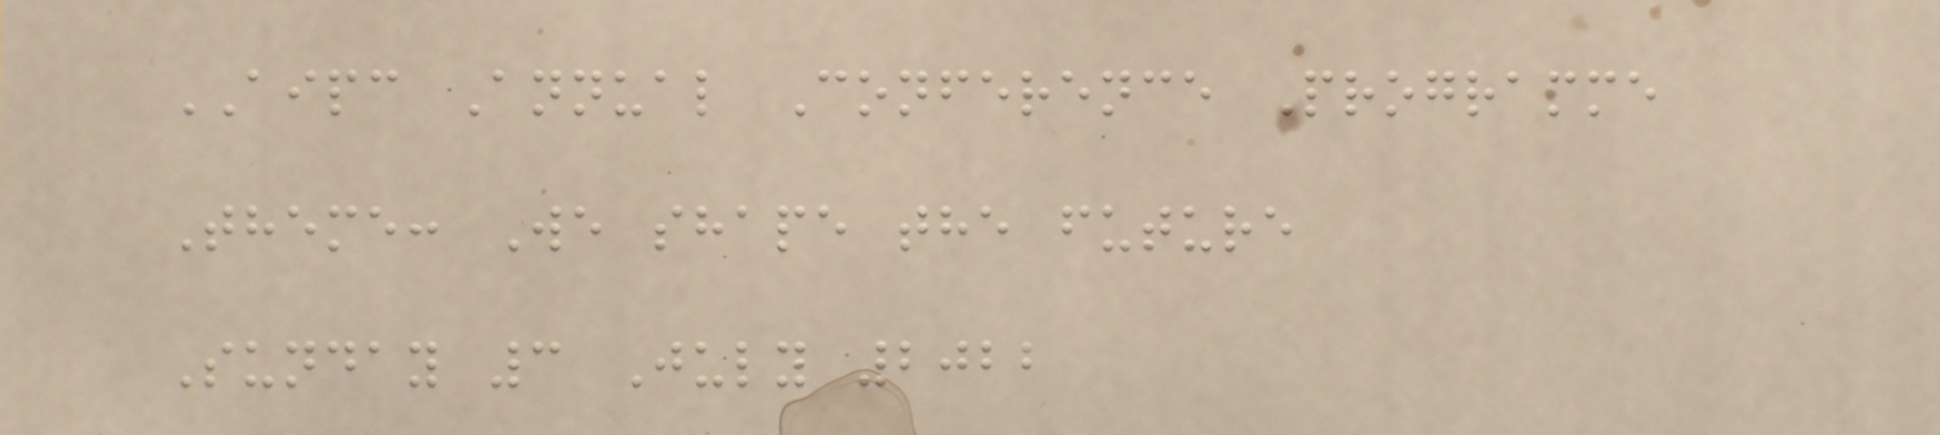AIPC Annual Conference Programme
Theme: We shape the future
Sunday 3 July 2022
